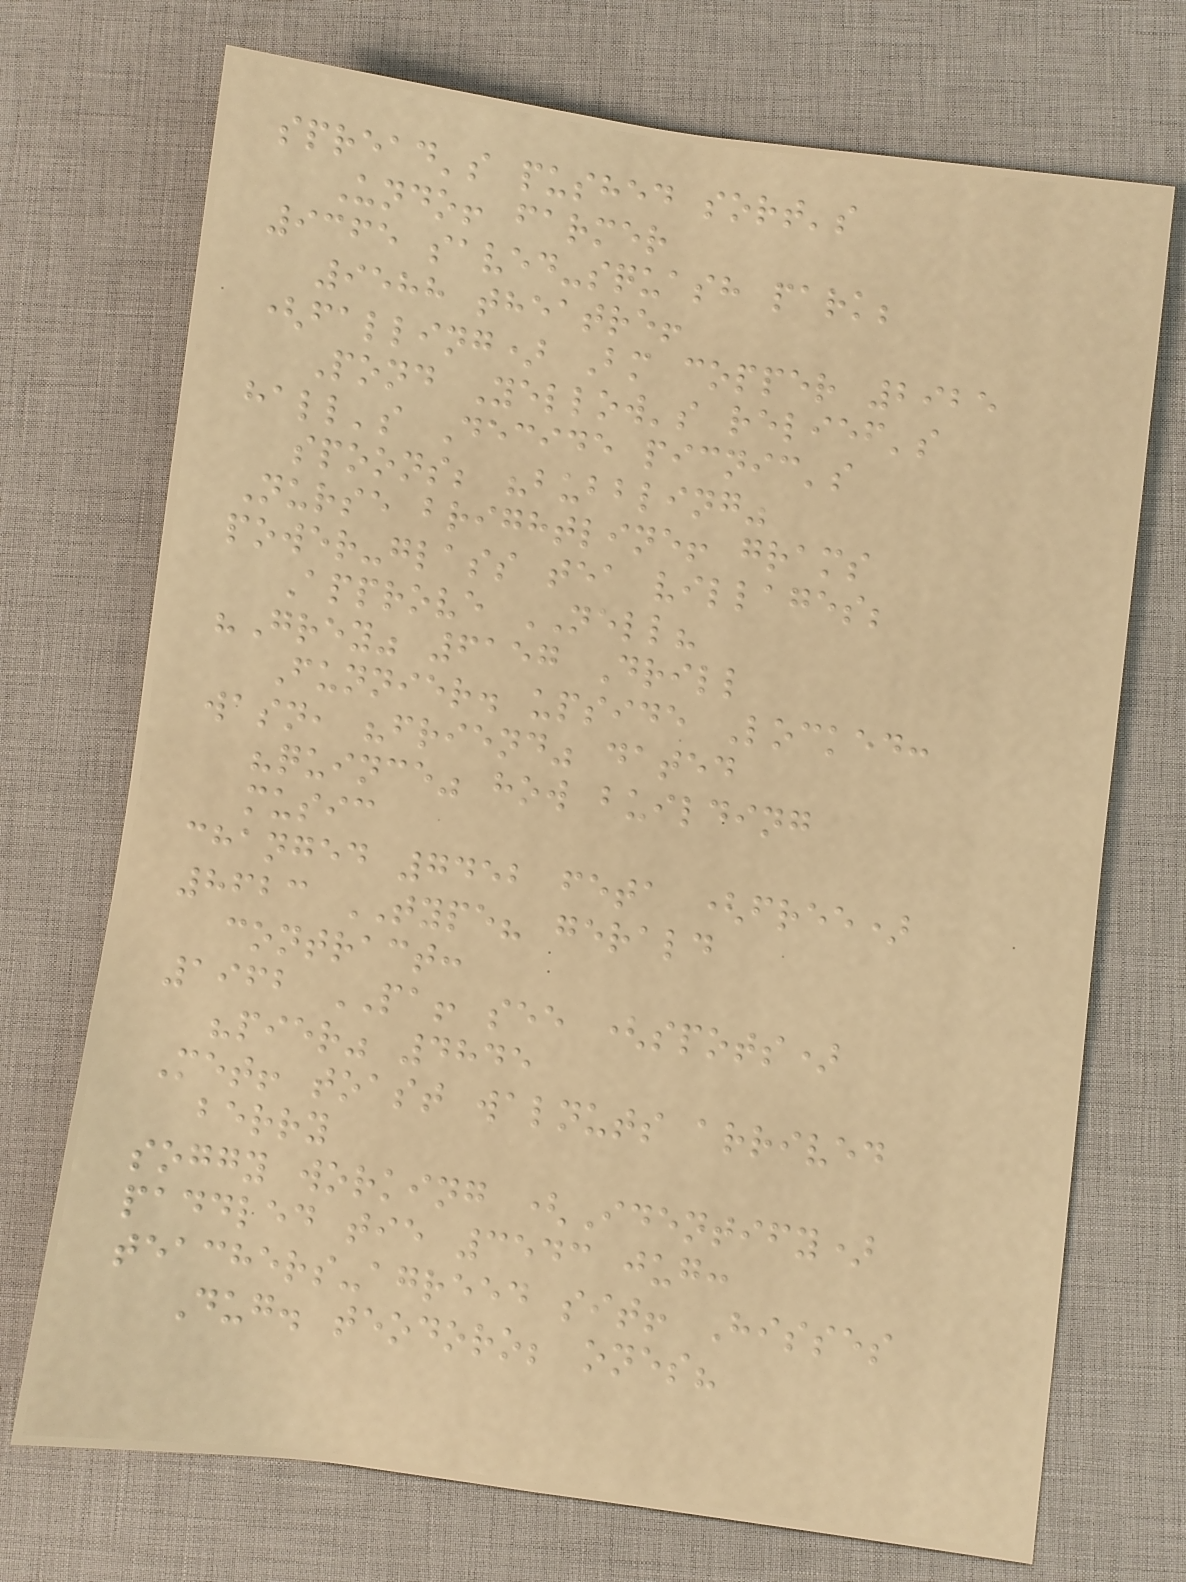spread's pushed sort's
Undo! farmer
9365 saved-squash park;
9588 theatre!
(falling) Bm copper 2925
Pond Yellow's relief's
hall's Decide picnic's
spoons; "bubbling"
Nurse brightline! grams
power-glass tea villages;
Approve NELL?
"Grey" 6157 Drill
Funnier. upside Locked:
wasn, "friend" dated
"quince" how building
music
changed 7452 feta (free)
8623 TYPE? gerald
contract:
1962 PA! see (spots)
"pier" 4845
Met! toast walnuts arrived
berry
soggy working (Identify)
paddled tie 3543 jug:
teachers-agreed sit! Hisses
Dug. teodoro; ones?
